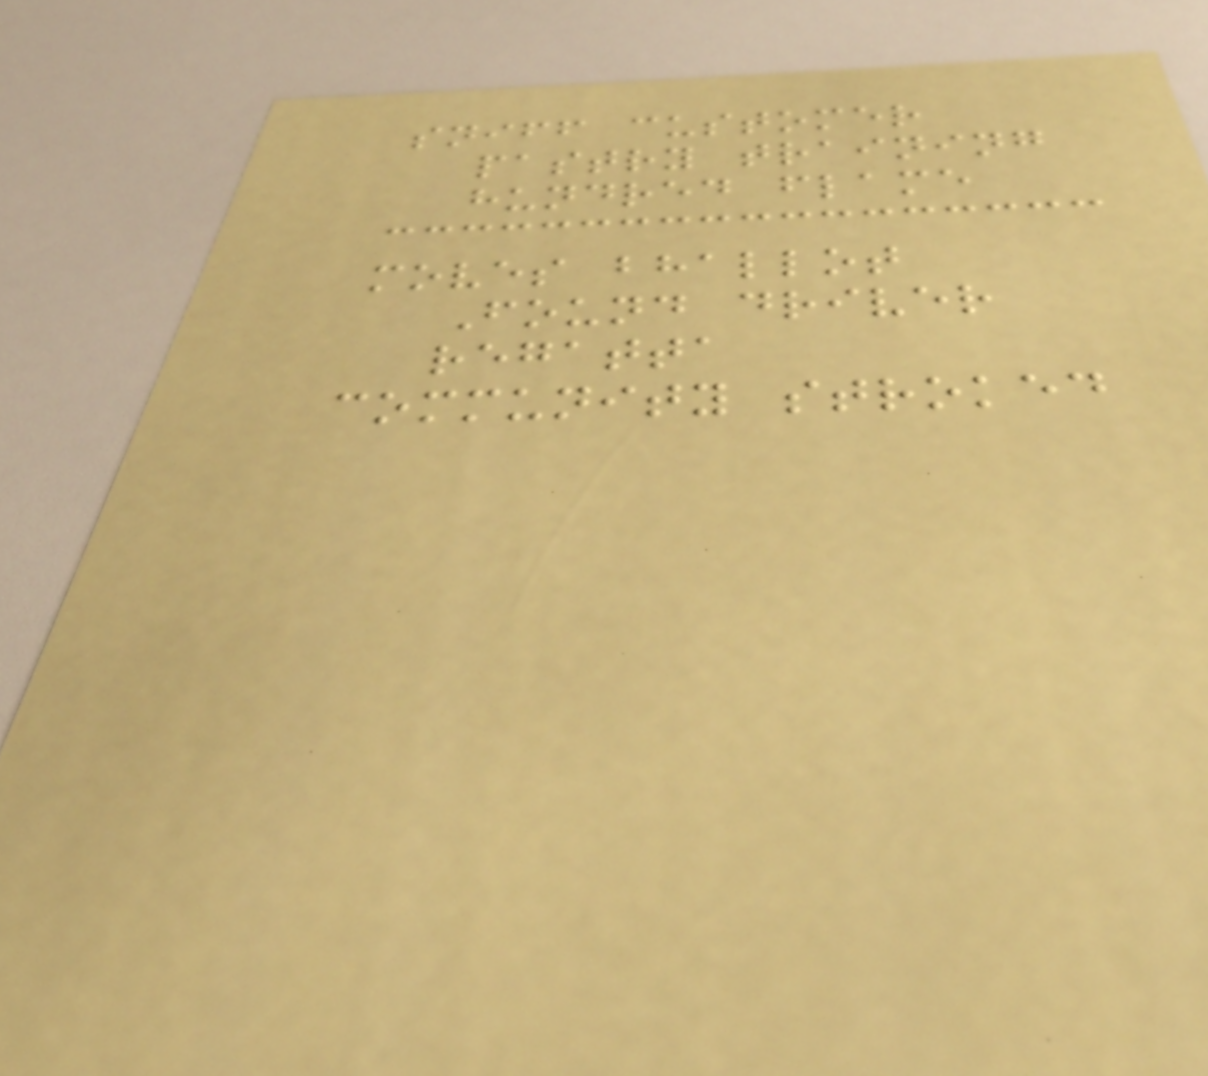sniff customer
pastry training
hundred flame
moves bhallot
Found driver
regatta
community stroked
